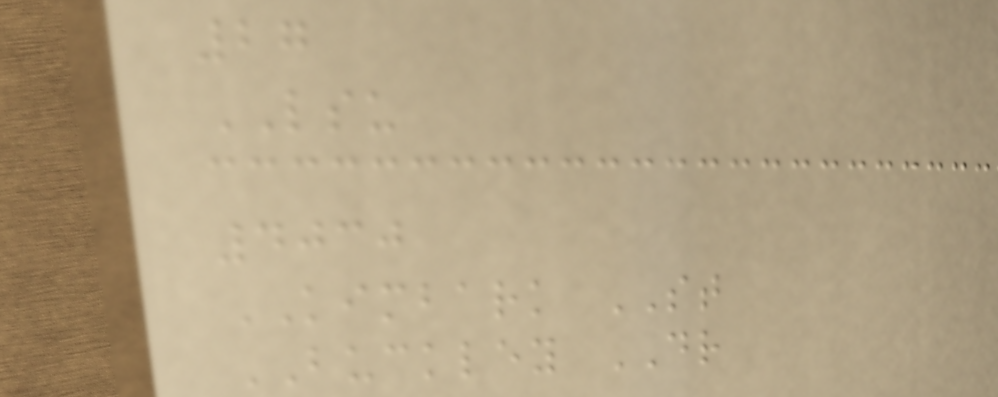27
LSU
4030
KIMBARK ST
BUCKLEY DR
